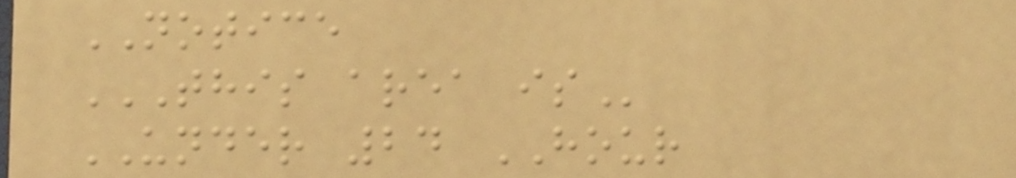NOTICE
THIS AREA IS
UNDER 24 HOUR
